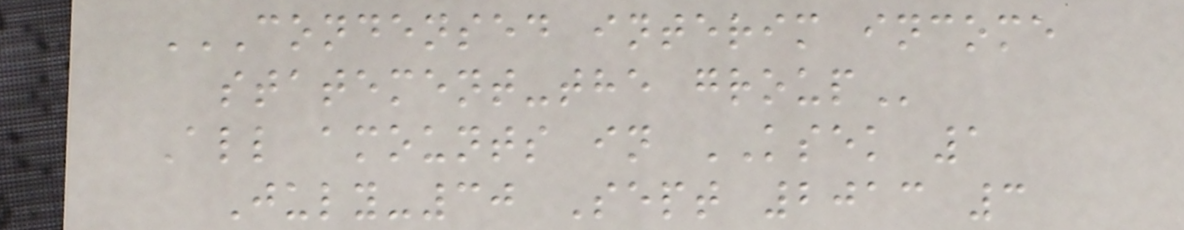CONDENSED INTERIM INCOME
STATEMENT-THE GROUP
All amounts in KSEK 1
July-30 Sept 2013 3
